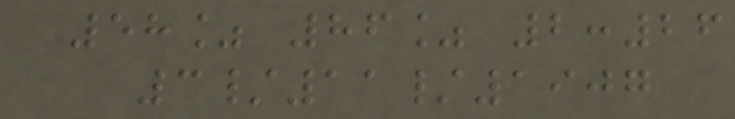58% 86% 2:26
3/11/1907
